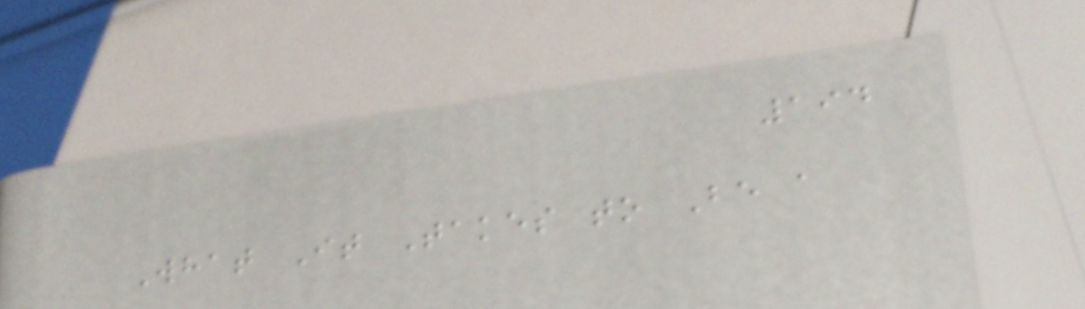194
What It Takes to Be a
